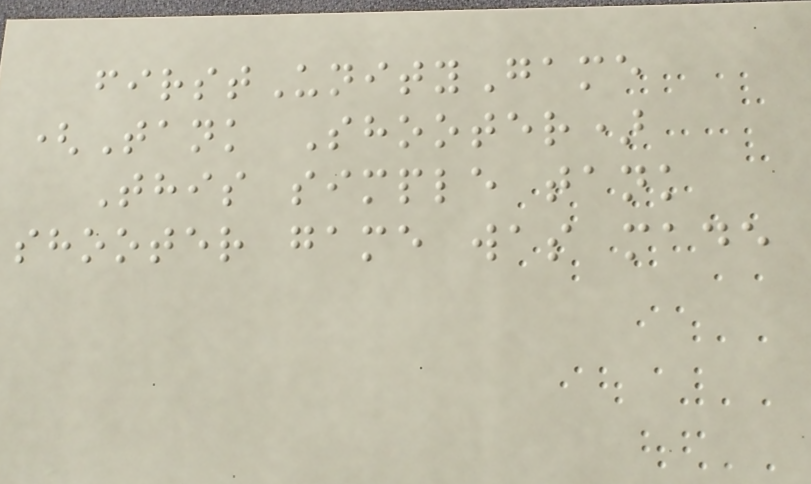firstUnityGame
(Tank Shooter)
This simple tank
shooter game was made
